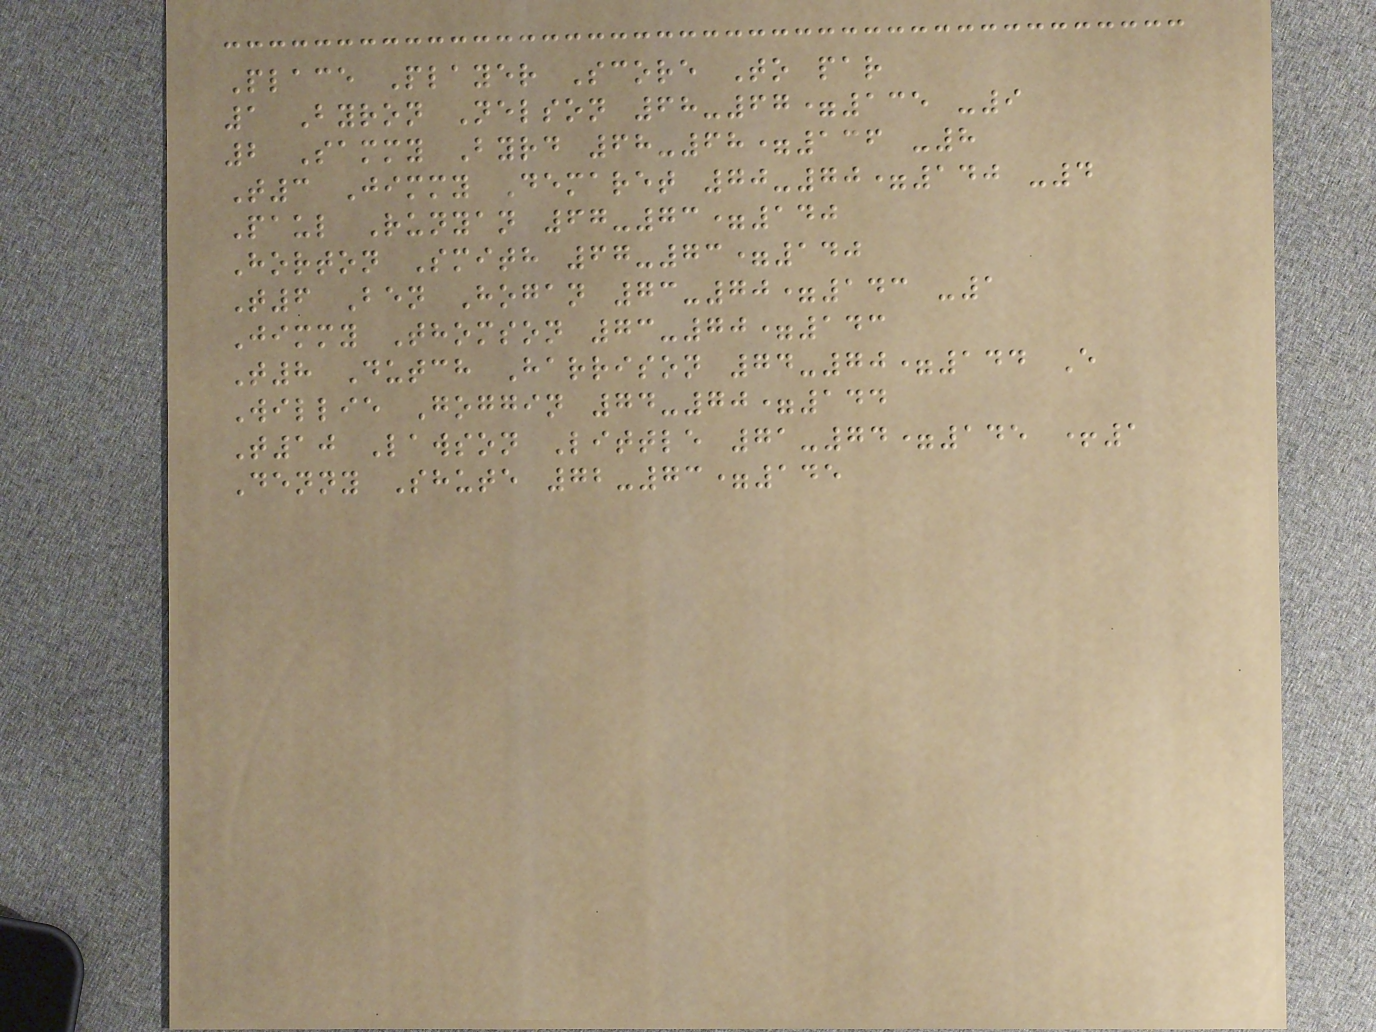Place Player Score To par
1 Byron Nelson 68-67=135 -9
2 Sammy Byrd 68-68=136 -8
T3 Jimmy Demaret 70-70=140 -4
Paul Runyan 67-73=140
Horton Smith 67-73=140
T6 Ben Hogan 73-70=143 -1
Jimmy Thomson 73-70=143
T8 Dutch Harrison 74-70=144 E
Willie Goggin 74-70=144
T10 Lawson Little 71-74=145 +1
Denny Shute 72-73=145
